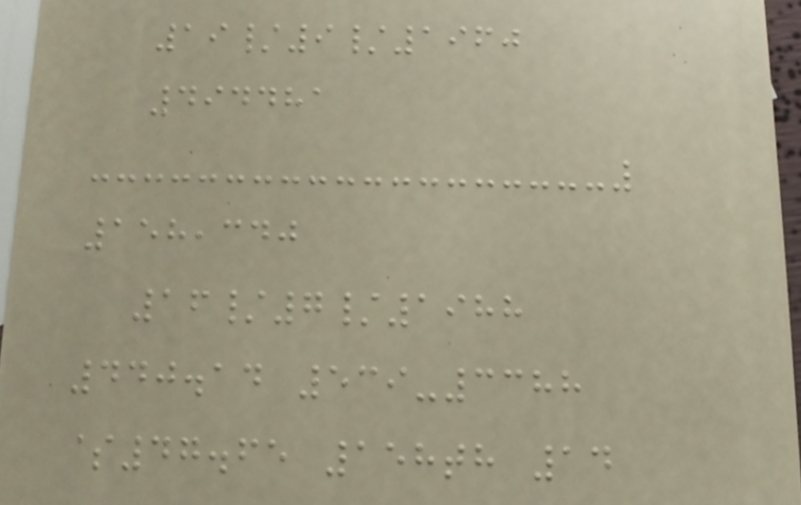19/9/1960
494481
158,340
16/7/1988
440.14 539-3388
$47.65 158th 14
